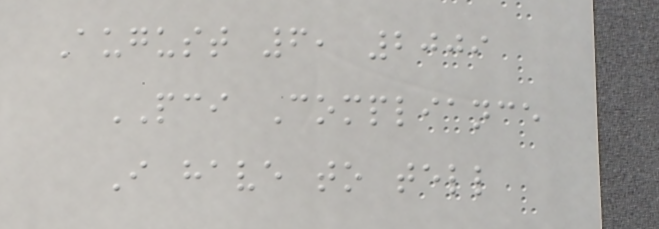August 6, 2009
PCI Compliance
I have to tell
